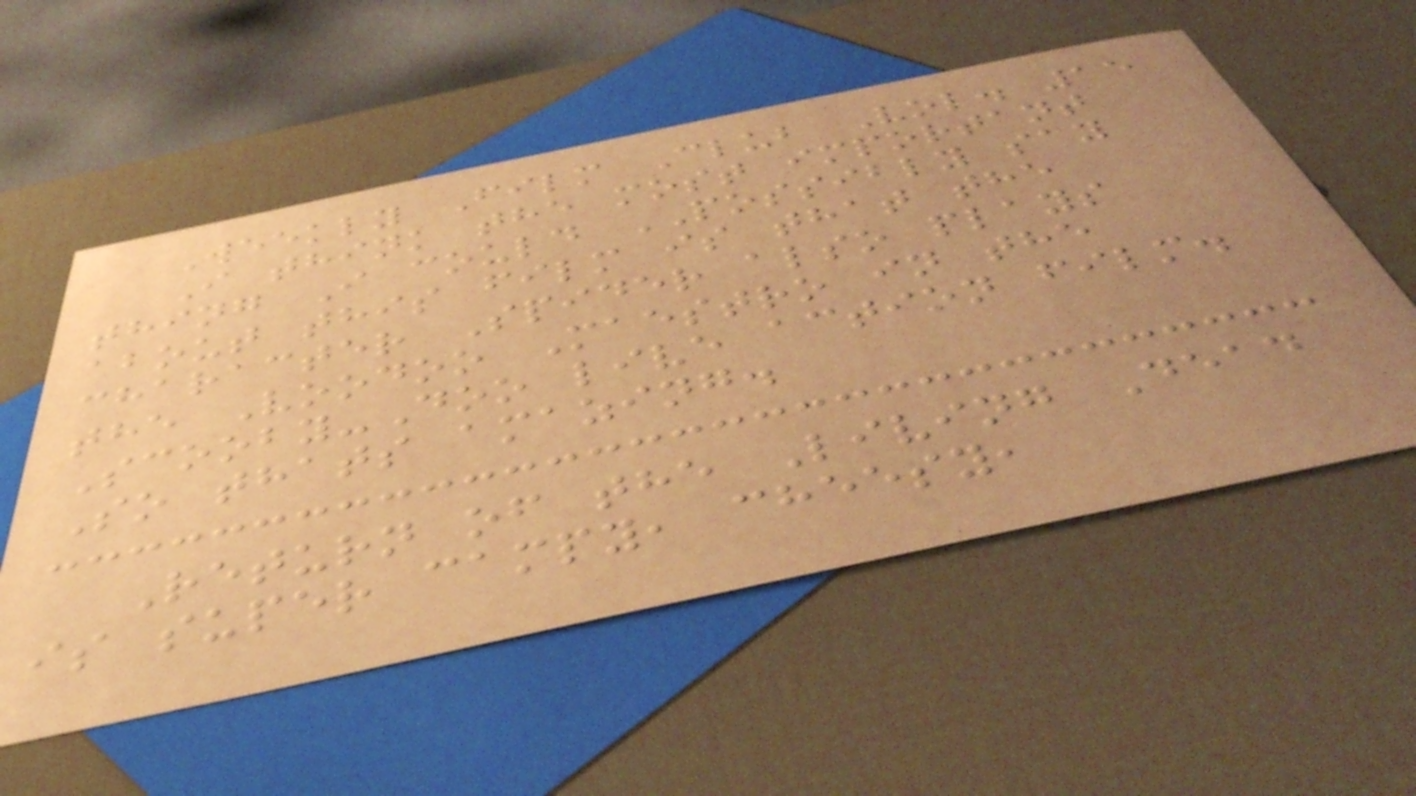Weekly Film Club Vol. 15
I think the most important
thing I could POSSIBLY say
about this film is that the
character Spider also plays
the Voodoo Maestro in the
Scooby-Doo live action film.
So thats amazing.
Return of the Living Dead
is super campy, cheesy,
